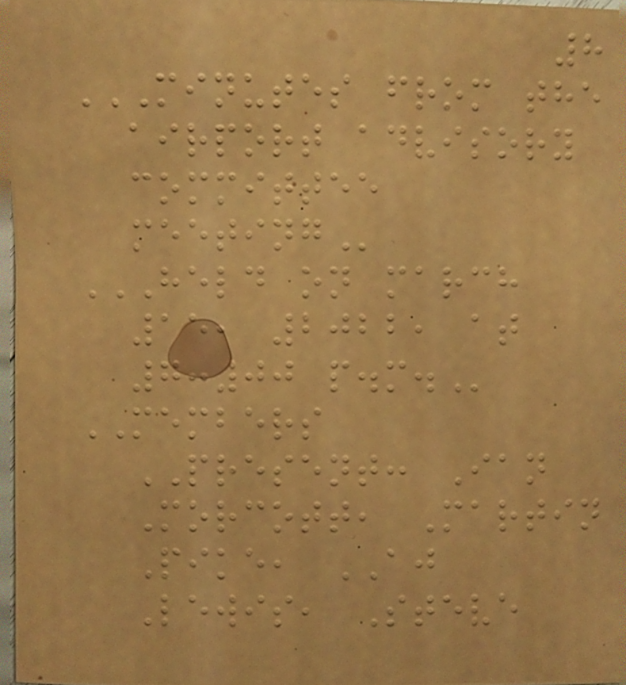8
MINUTES FROM THE
AIRPORT ADVISORY
COMMITTEE
MEETING
HELD ON MARCH
15, 2022, AT
7:00 P.M.
MEMBERS
PRESENT: Ian
Morcott, Martin
Pike, AJ
Lewis, Steve
